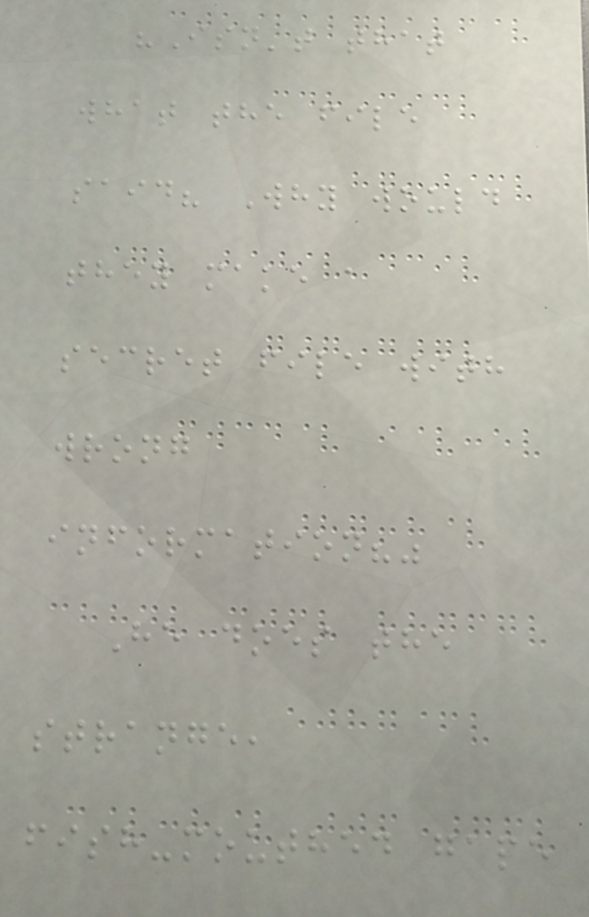"Isn't that
what the file
said? Why would
they make a
secret file with
wrong
information?"
He does the
strange,
fish-mouthed gape
